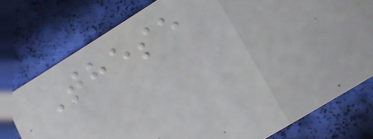These
